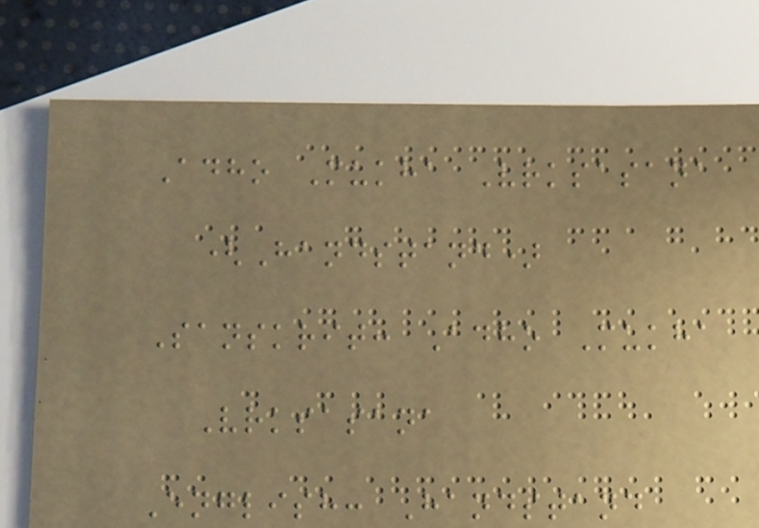Adho Mukha Vrksasana
(Handstand)
Sanskrit: Adho Mukha
Vrksasana
English: Handstand
